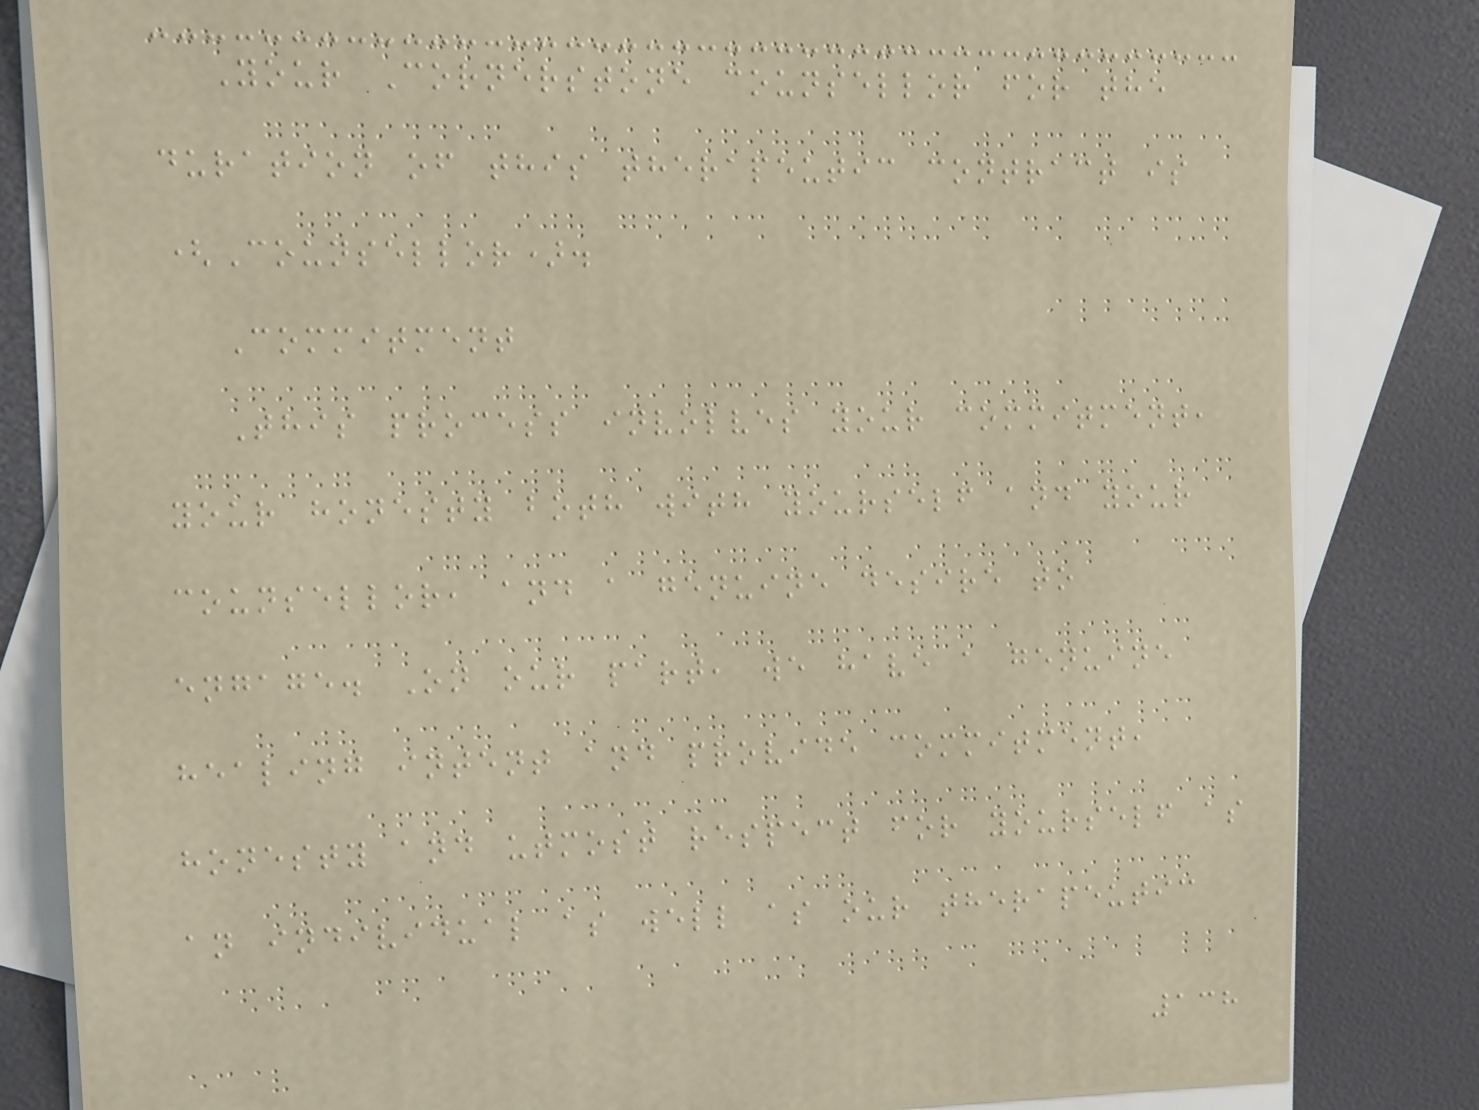Your Cornerstone counsellor for the
duration of this therapeutic contract is
(Counsellor).
Commitment
This process involves your commitment,
your honesty both with yourself and your
counsellor, and a genuine desire to
engage. On our part, we have a genuine
healing intent and provide commitment,
honesty and utmost respect for yourself as
an individual as well as our therapeutic
138
